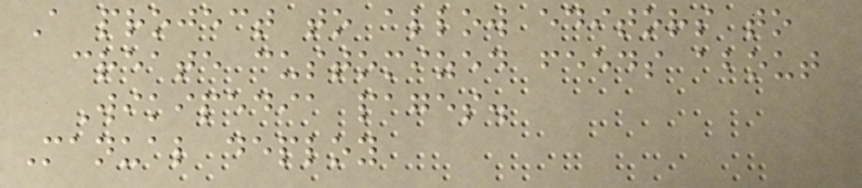A project to allow editors to
create customized feeds about
Wikipedia pages.
Manual deploy
